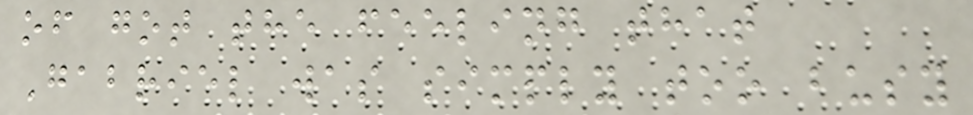of got the feeling that
Gabriel was simply too busy
